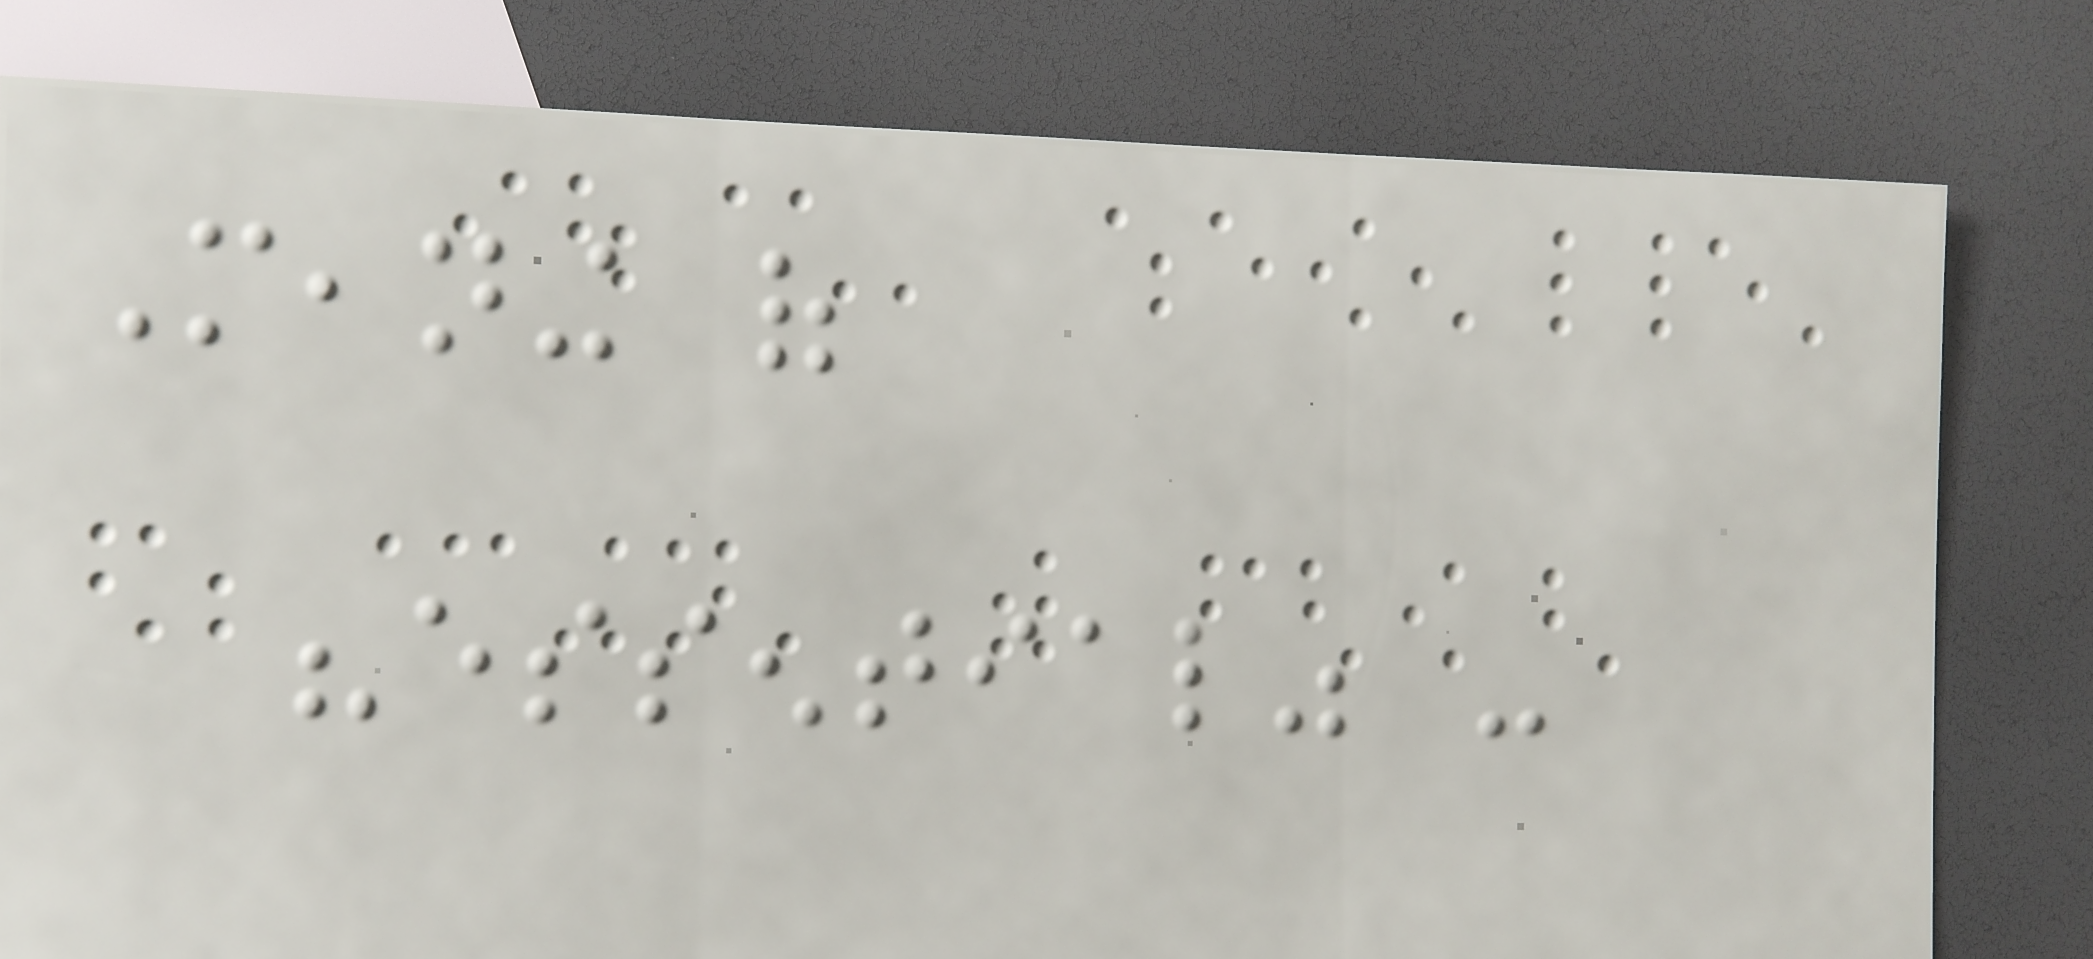Meaning of
"essential" -
